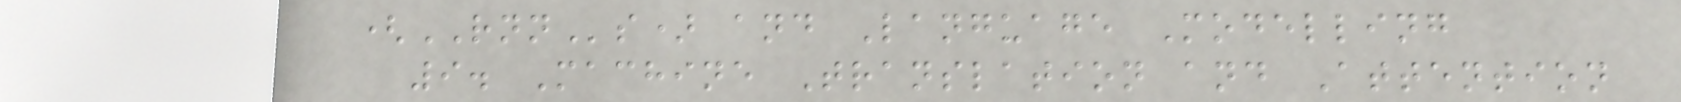(RNNs) and Language Modelling
9. Machine Translation and Attention
